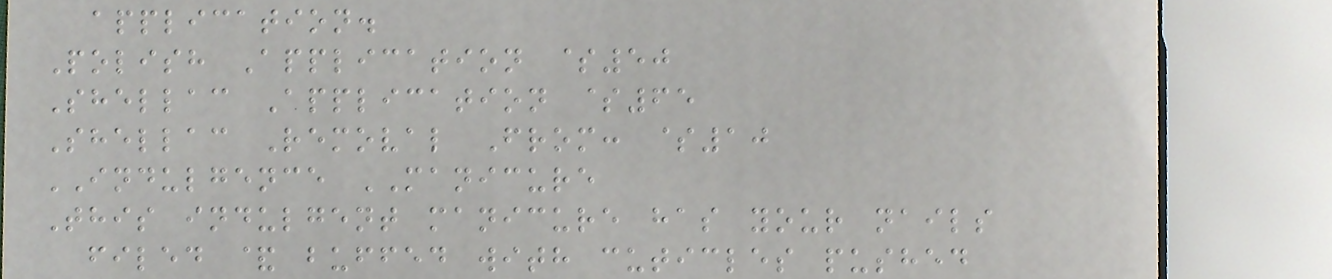application.
Polish Application $50
Shellac Application $65
Shellac Removal From: $10
INDULGENCE MANICURE
This indulgent manicure has your nails
filed & buffed with cuticles pushed
